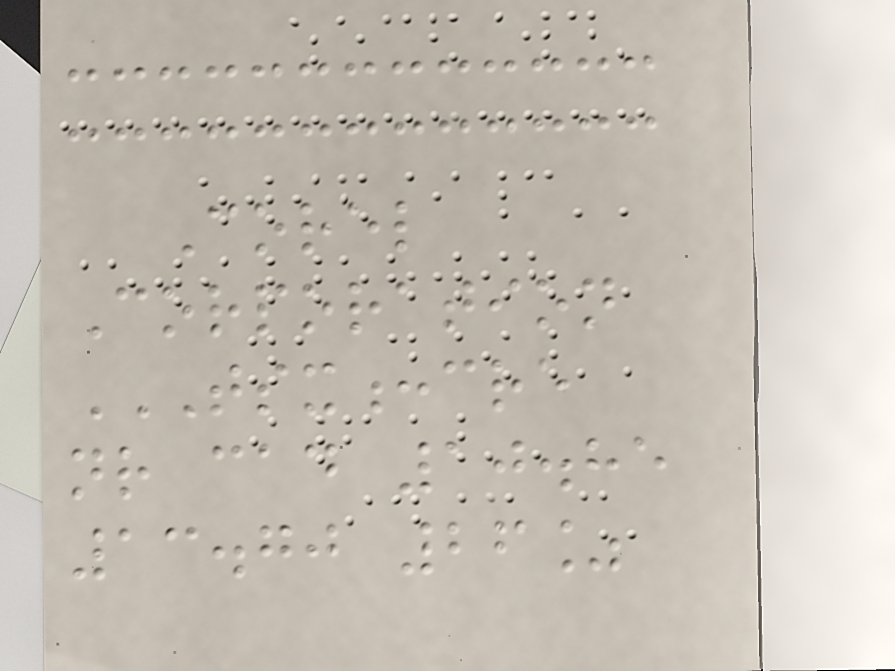Corel
Corporation
TSX:CRE
NR CAD 10.85
13.70 26%
